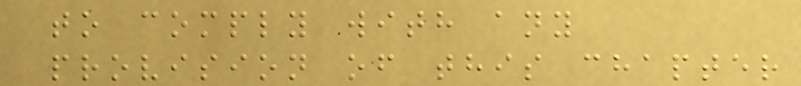to comply with any
provision of this chapter
